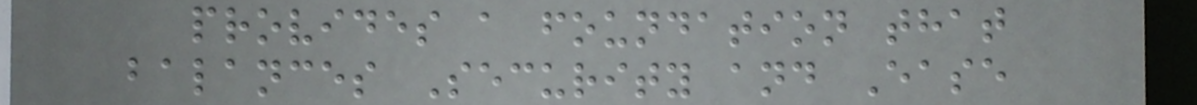provides a foundation that
balances Security and Ease
